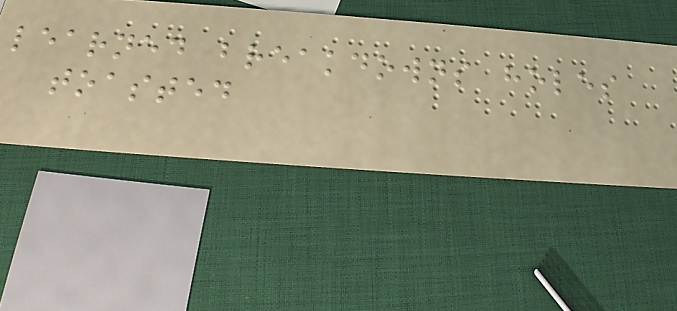learned breakdowns holes
toasted
